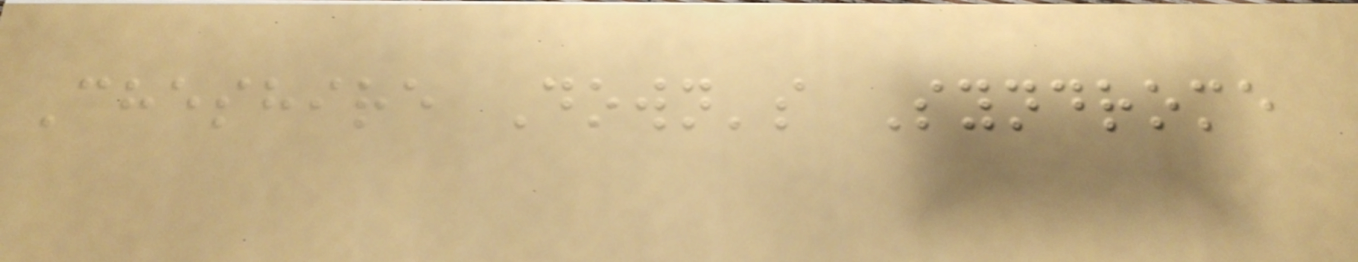Cheshire Down's Syndrome
